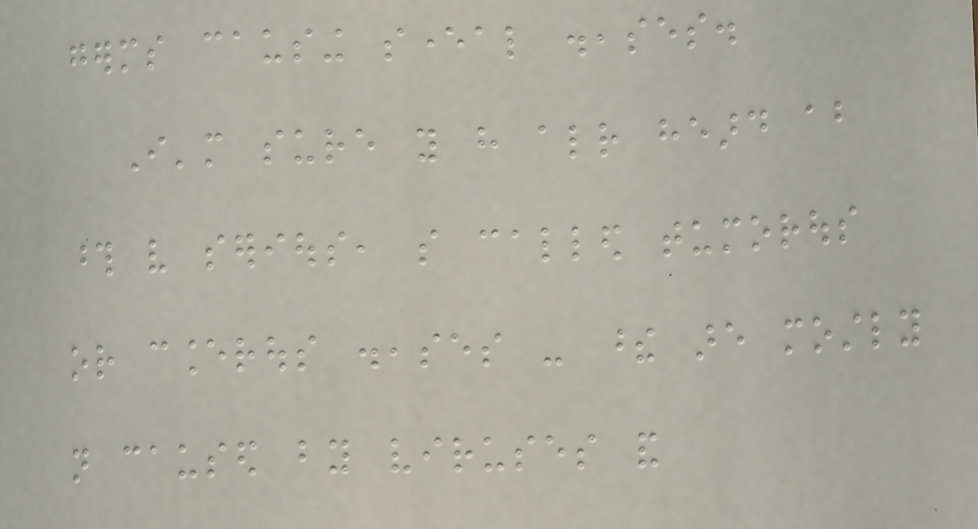germs causing several diseases.
I'm sure you have already heard about
those very serious, so called tumorous
or cancerous diseases - these are mostly
not caused by viruses and
